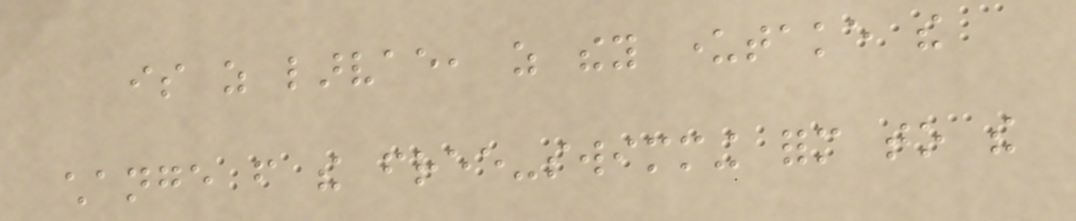is as larvae, as they undertake the
change from the free-swimming form to the
